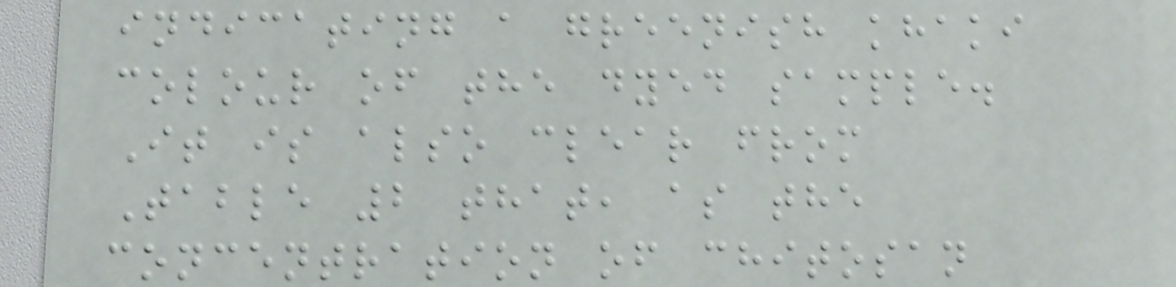indicating a greenish khaki
colour of the dyed sample.
It is also clear from
Table 2 that, as the
concentration of chitosan
